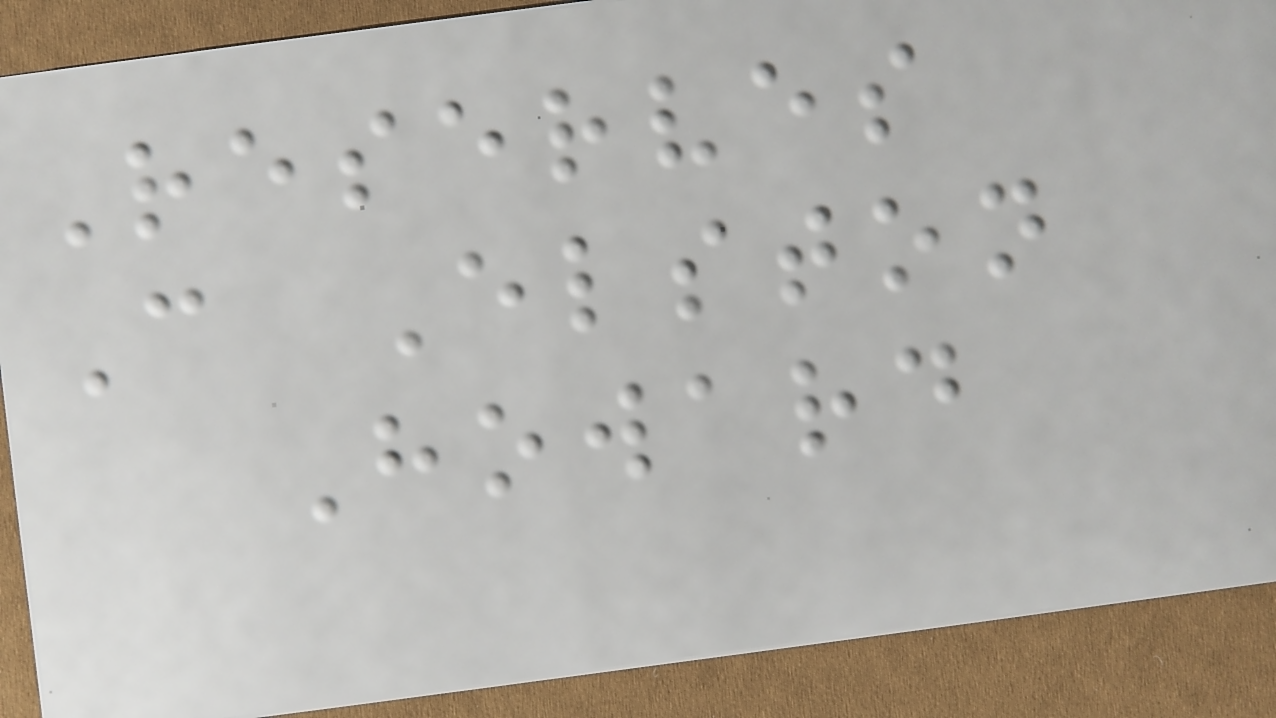Reserves
C Elston
Howard
